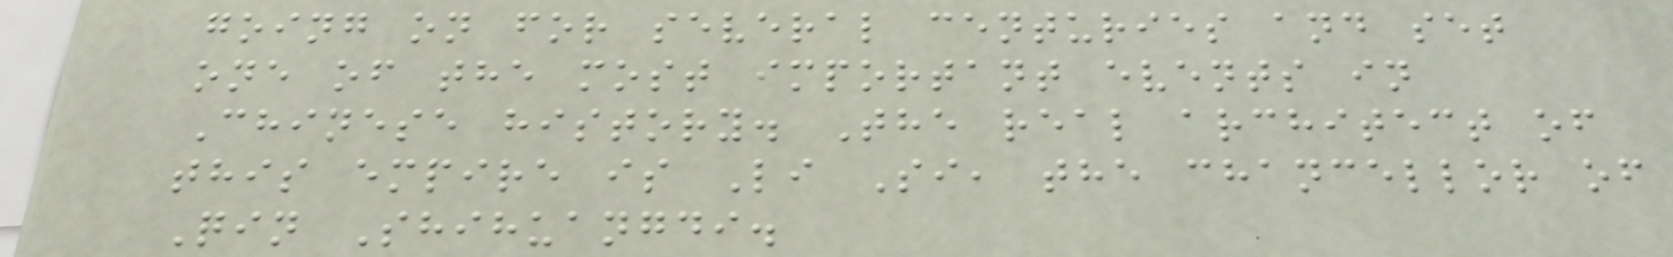going on for several centuries and set
one of the most important events in
Chinese history. The real architect of
this empire is Li Si, the chancellor of
Qin Shihuangdi.
